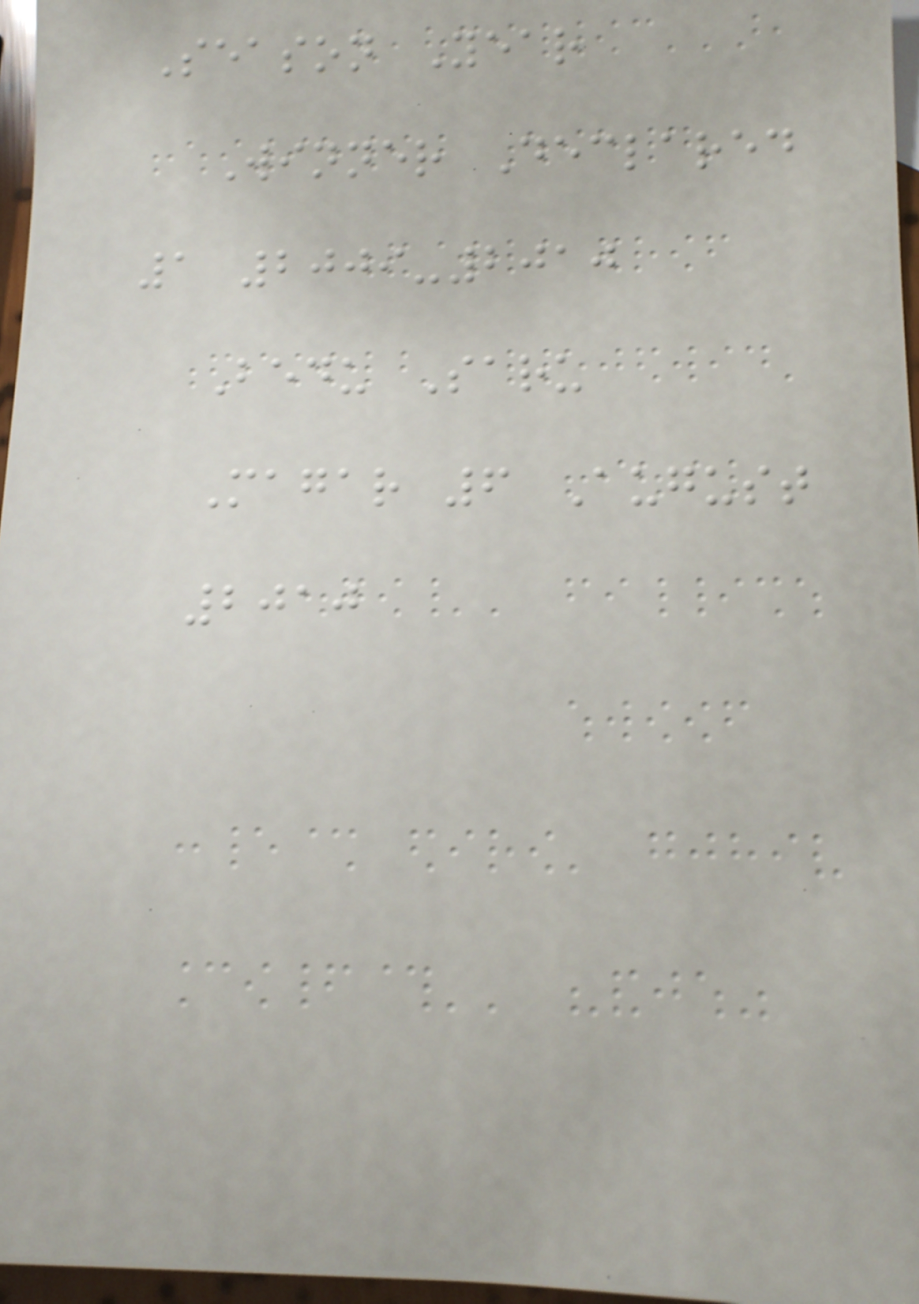Season Year
Winner Declared
1 2009-2010
Bedu Saru
Magar 6 August
2010
